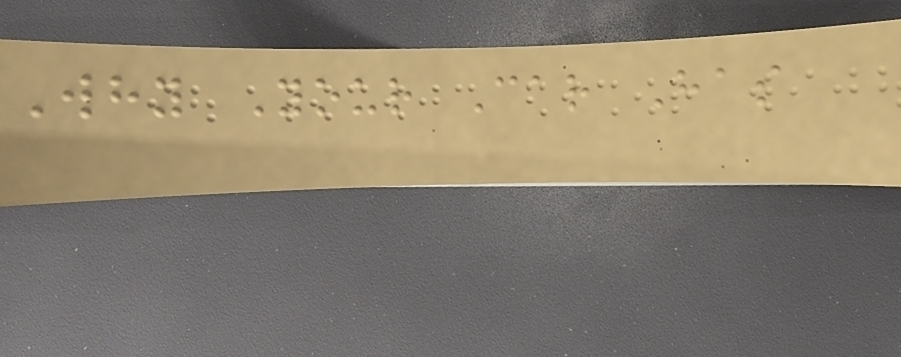Why Your Car Has
